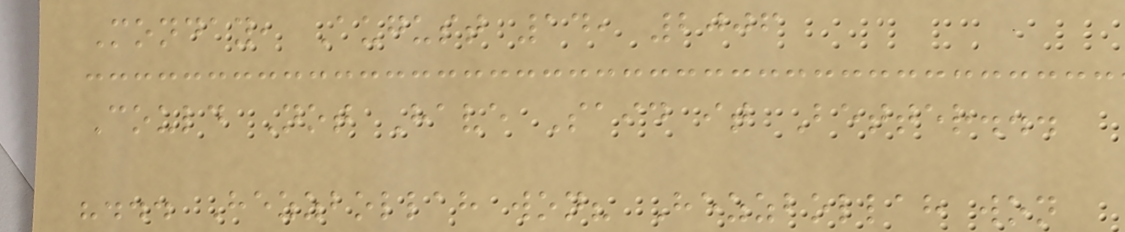Monday, August 14, 2006
Could Not Have Said it Better...
"... Hezzbollah won? Hezzbollah won
